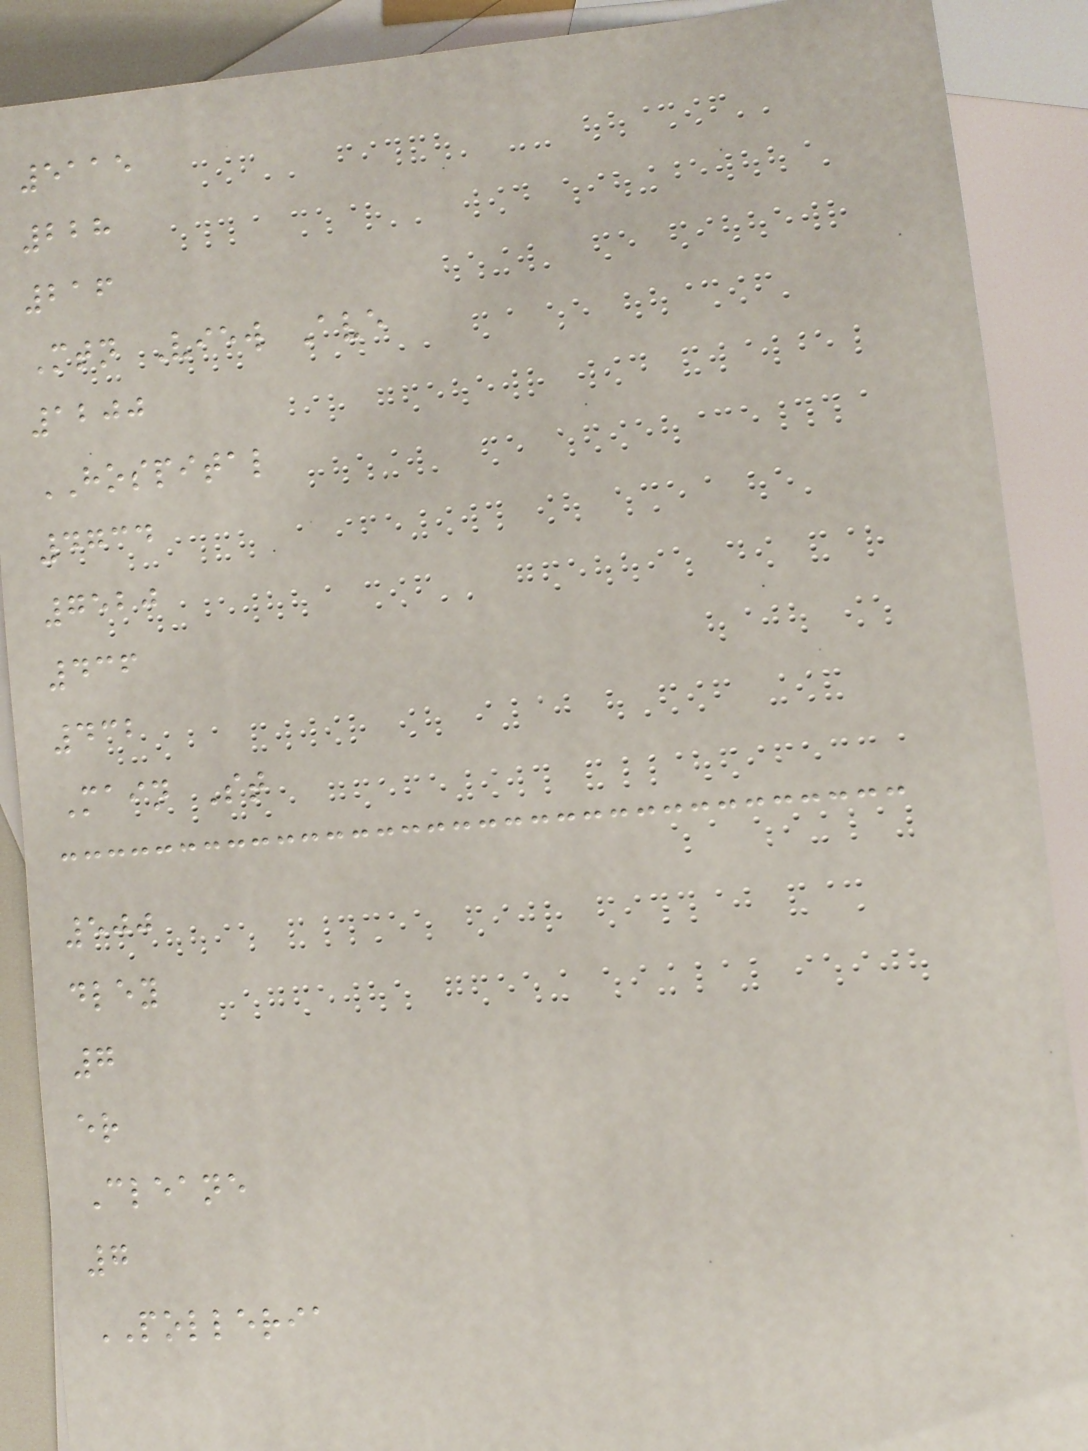5115
228
216
Mtn View Ave
1200
HOSPITAL
4734
7520
436
432
Main St
500
dley
7
er
Cleane
7
POLLERIA
